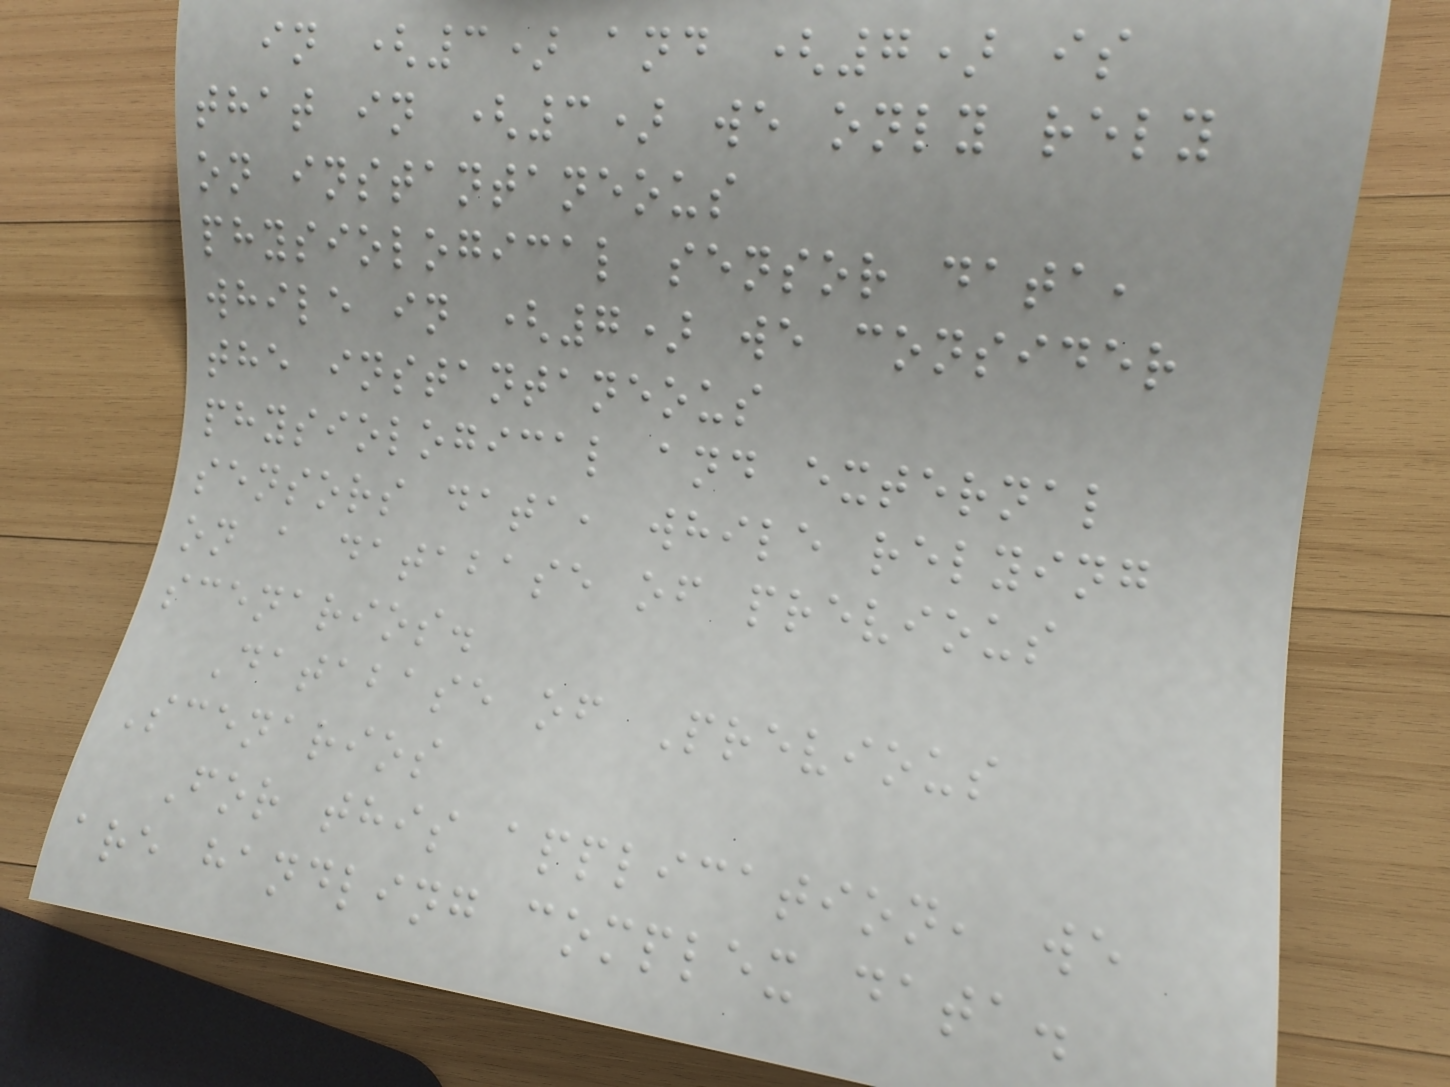in (3) and (7) is
that in (3) we only rely
on instantaneous
physiological sensor data,
while in (7) we consider
the instantaneous
physiological and external
sensors data, while relying
on a database of previous
scenarios.
Database of Previous
Scenarios
For this application, we
are handling complex data.
